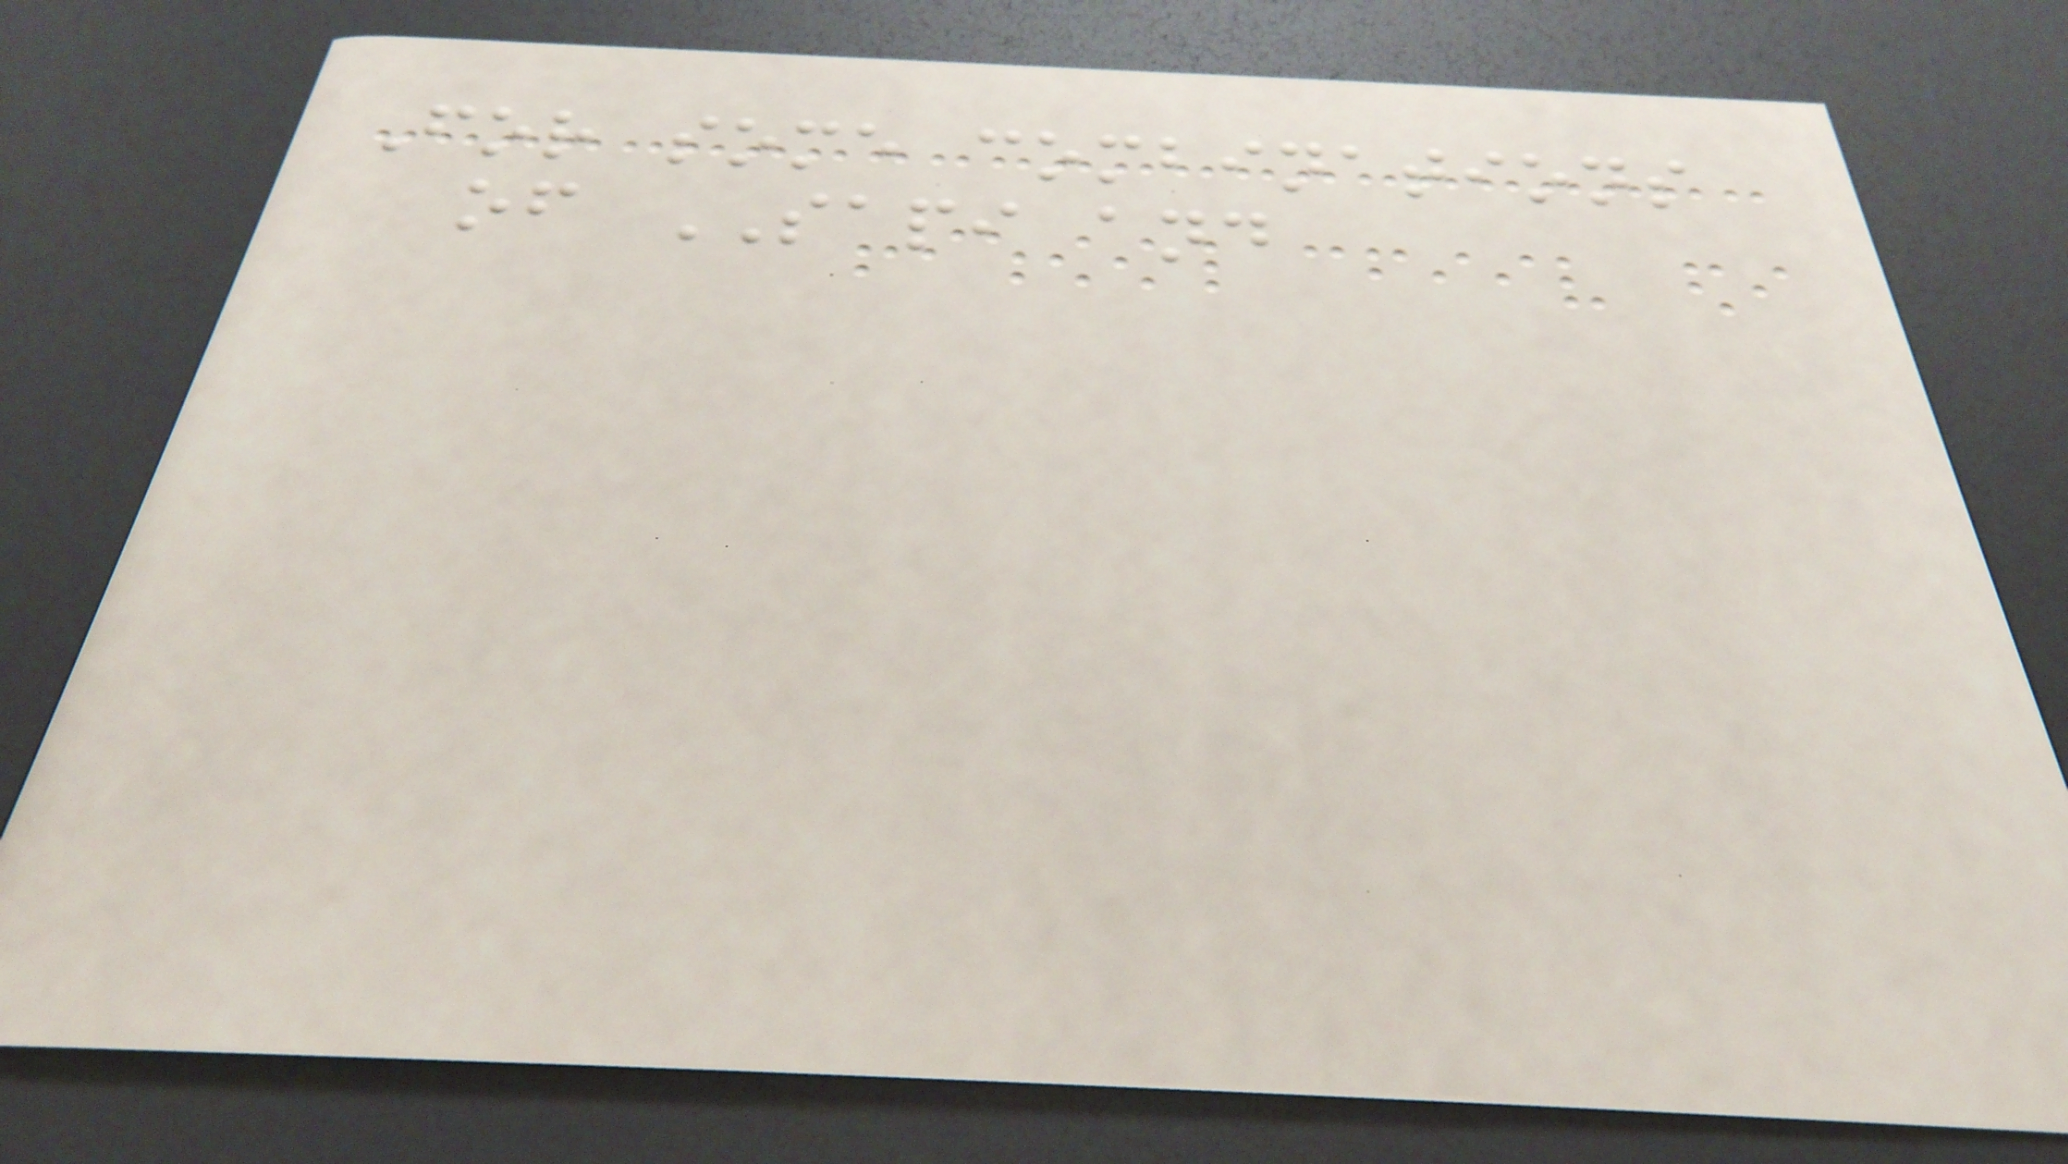For some combinations
of SAPI and
